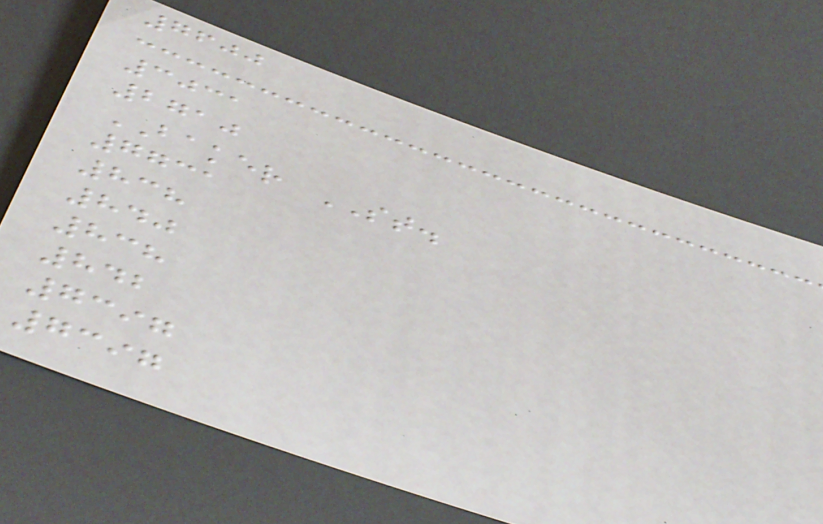7600
3031
2710
BAKER ST.
7731
838
840
838
842
7397
7397
